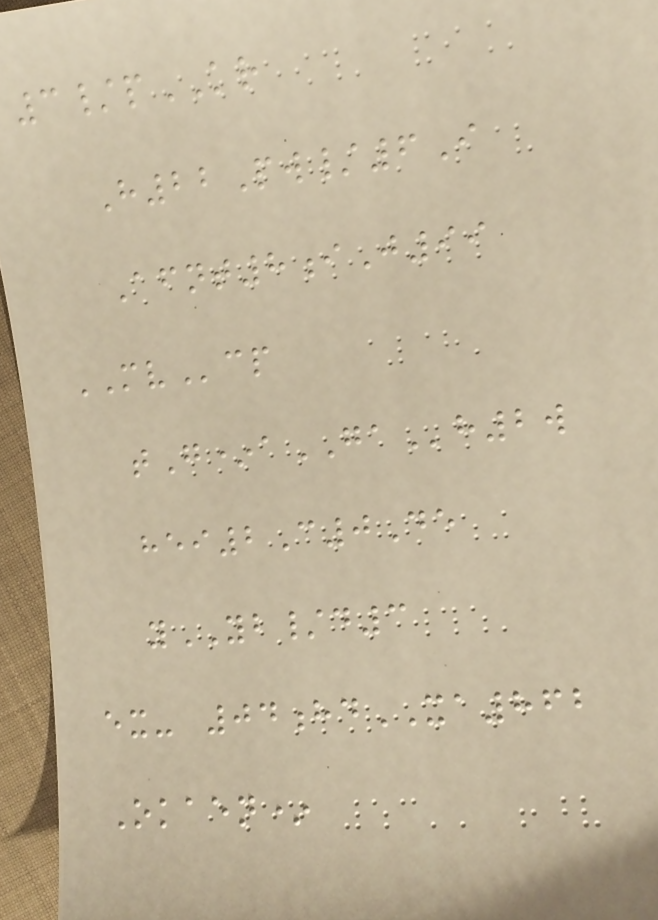3/pKR
H22Pw/6I
Afnt8iJ99
MVcp
tG*aGAh2w
hei2C0De
yYB/d3
ex- 04hdXA862
Okaen*
